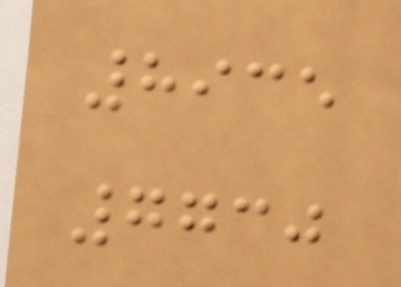8935
7730
